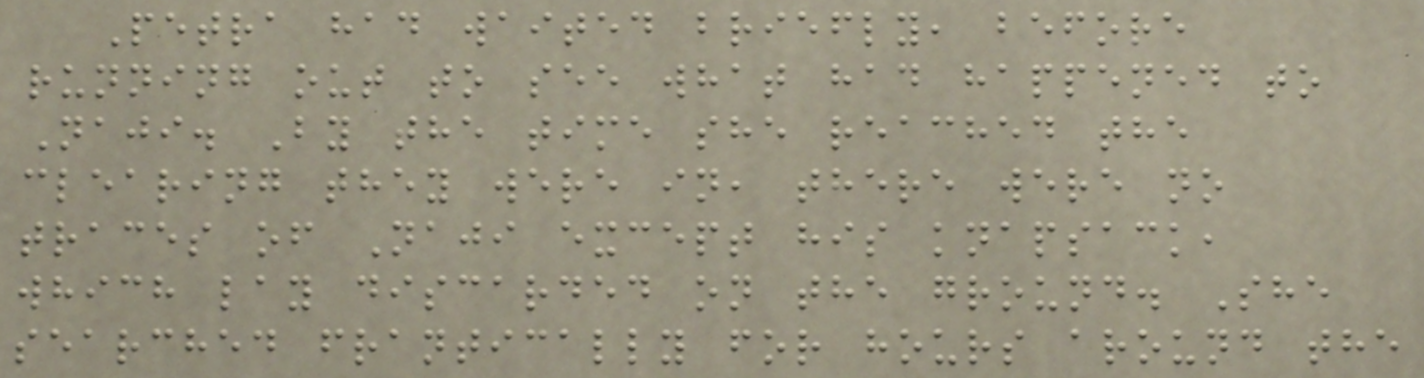Petra had waited briefly, before
running out to see what had happened to
Naji. By the time she reached the
clearing they were in, there were no
traces of Naji except his knapsack,
which lay discarded on the ground. She
searched frantically for hours around the
